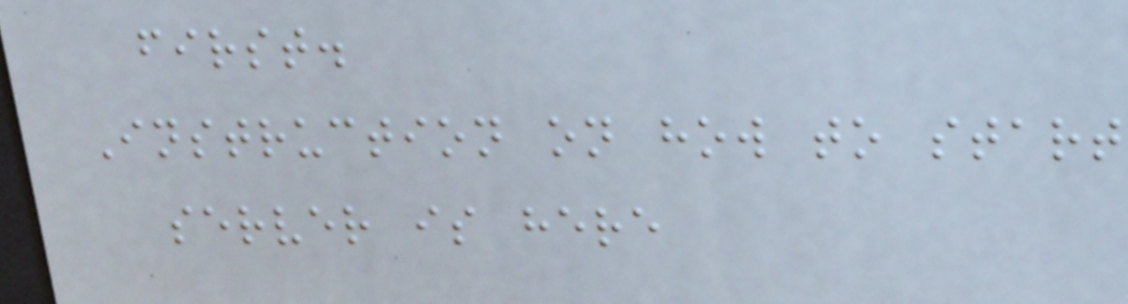first.
Instruction on how to start
server is here
